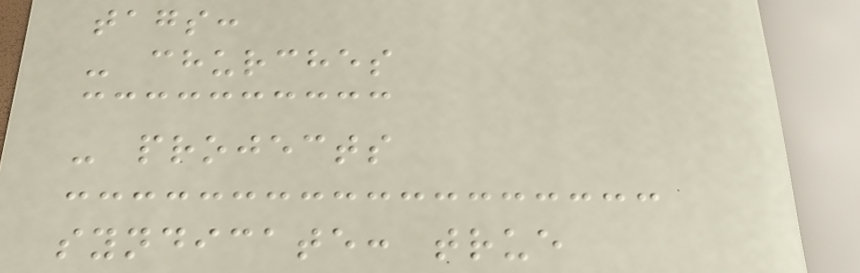tags:
- churches
- projects
syndicate: true
